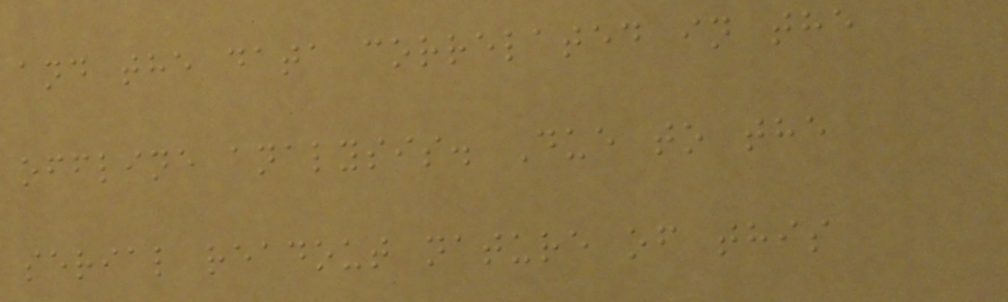and the data correlated in the
offline analysis. Due to the
serial readout nature of this
